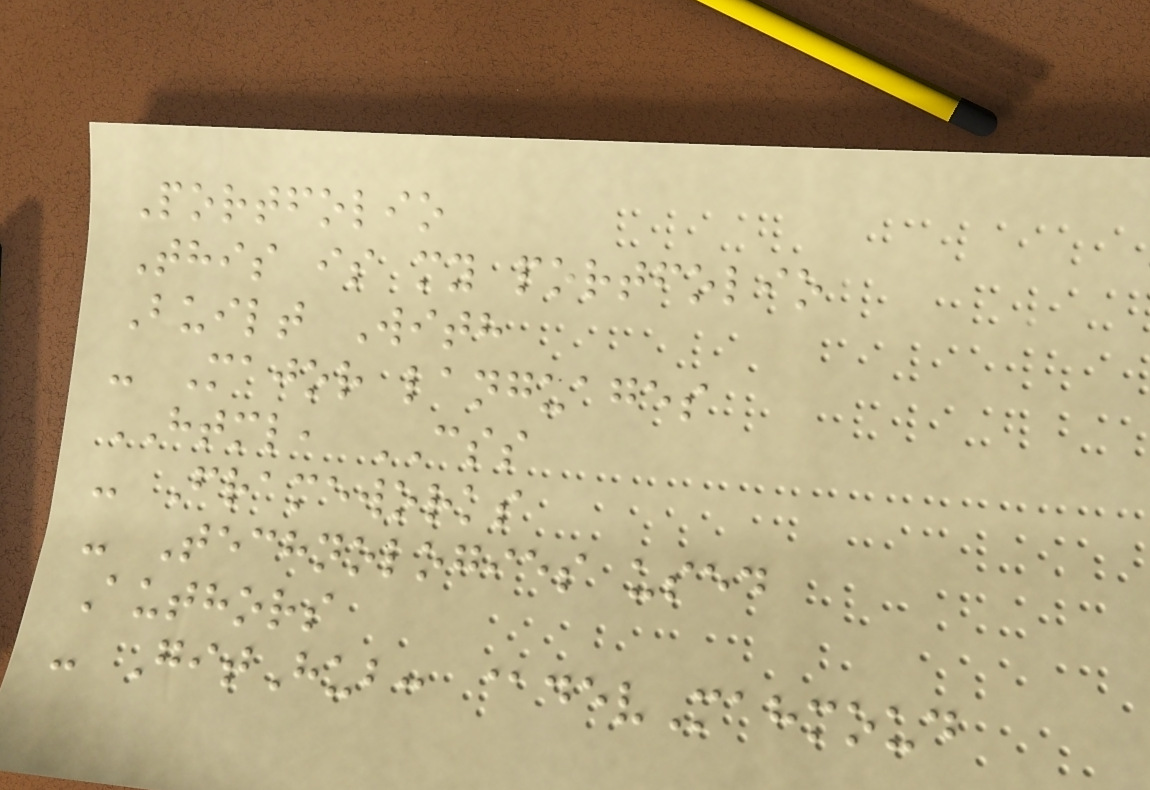Portfolio
This is my portfolio
Built With
- Major languages
HTML, CSS
- Frameworks
- Technologies used
Authors
- GitHub: @devMahmoud
